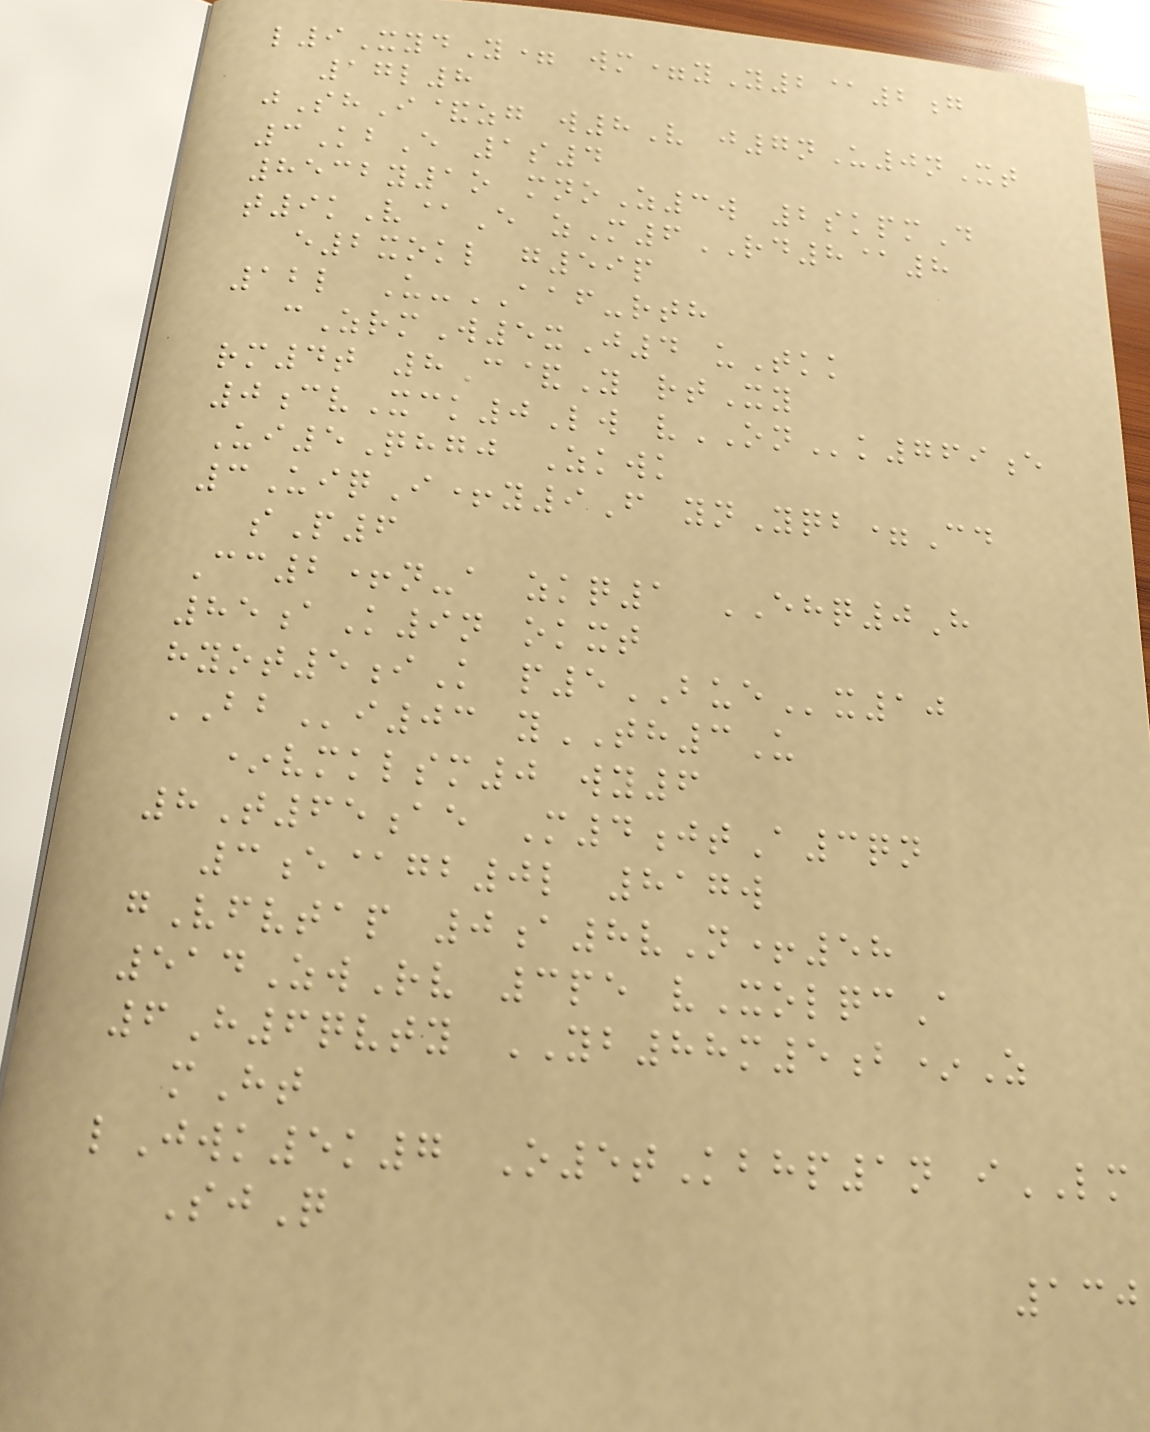l9XydY= wm=yY2@2g
17l8
jShI&zg w8V j7nU0nXt
3KbE 1s4
8532y1o mnoZ3w 2skpmD
t9kV@E zM6RD8@8
e2xokl g59p
12l U-AAF-rth
cZrmW5xJ4 uTkk
rm4t 8C&Y rtXy
0cvXck0Lw vONk769e
Ui5Qhgj Zkwk
3UiqI+y9F ynYqb=Cd
sP6
Cc2+n-a zkq1 EHQ0H
85aK9n okxt
hyot5iK p5BUEx10
BBi03 yTH3U
*vmklsm0 wy6
8T65ae M4jtA3qn
3e@gb0l 817w
gVfvtap 0a8vN+58
514ZwRv 3pe vXolqcA
6H6qvty YB88m5b*Z
mHt
lJwk5k7 O5tKbhp1n iLM
SjQ
130
